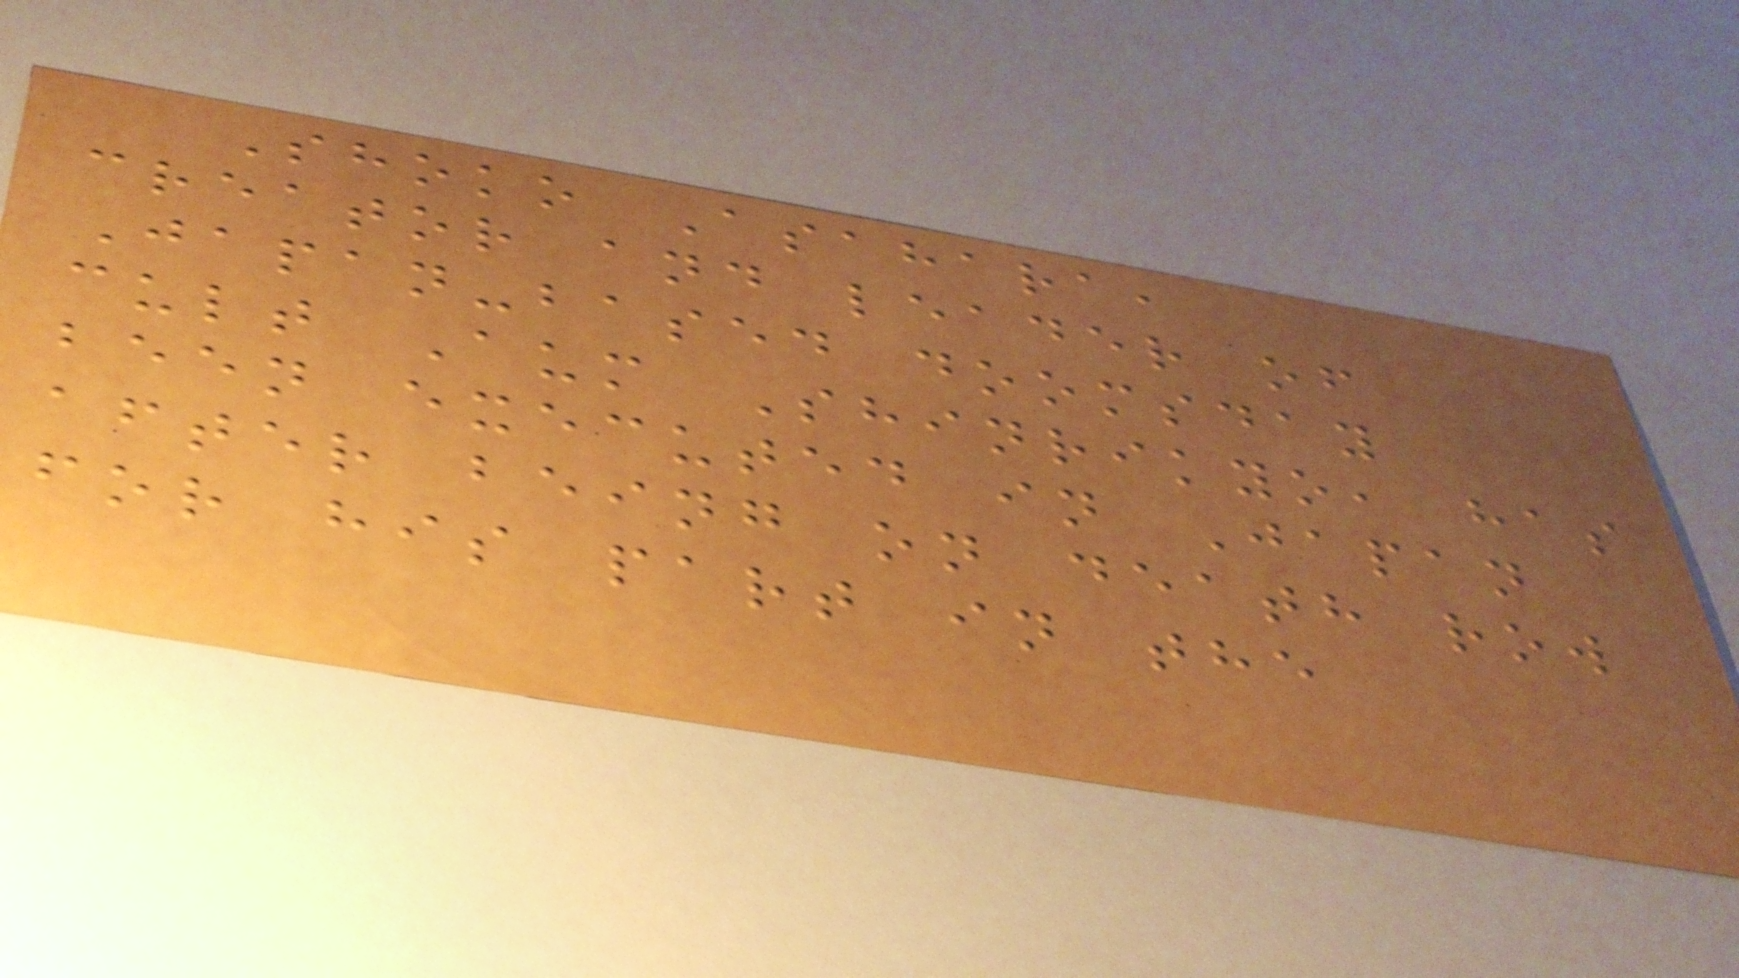Shoko Asahara,
creator and leader of
Japan-based doomsday
cult Aum Shinrikyo, has
been executed in Japan
after being on death row
for his part in the
